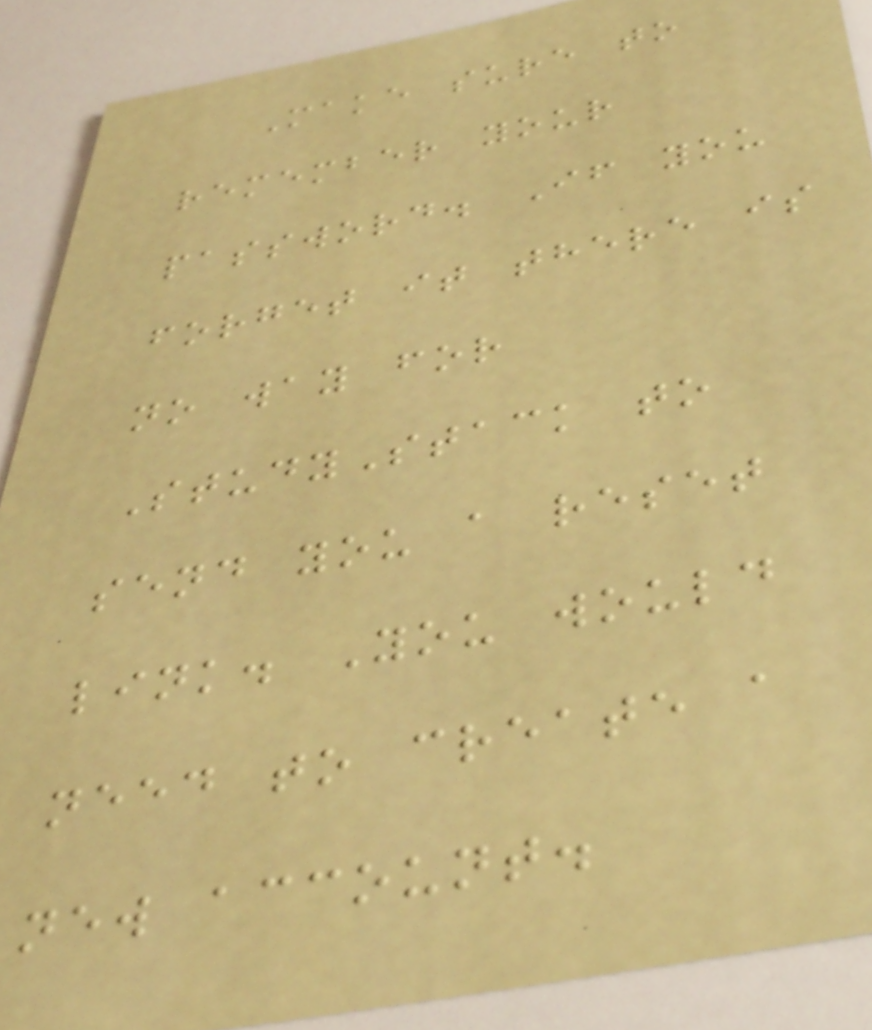Make sure to
remember your
password. If you
forget it there is
no way for
StudyStack to
send you a reset
link. You would
need to create a
new account.
